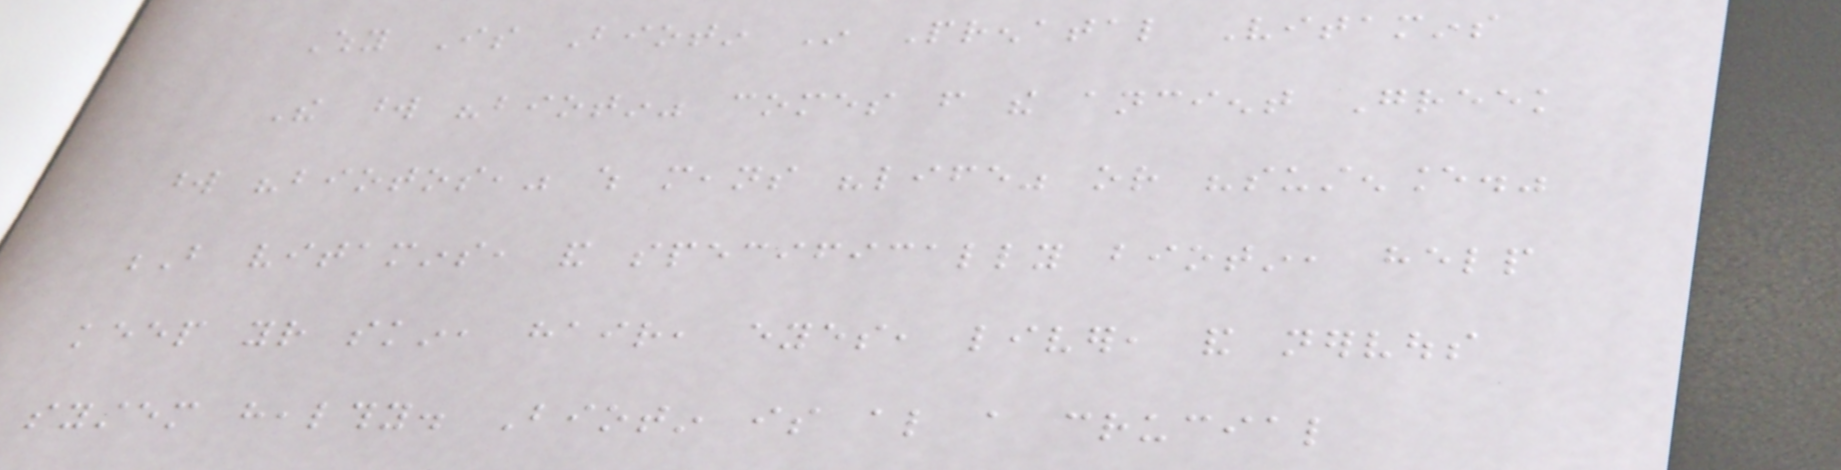Why Is Biotin In Prenatal Vitamins
The word "biotin" comes from the ancient Greek
word "biotos," which means "life" or "sustenance."
B vitamins, and specifically biotin, help
keep your skin, hair, eyes, liver, and nervous
system healthy. Biotin is also a crucial
